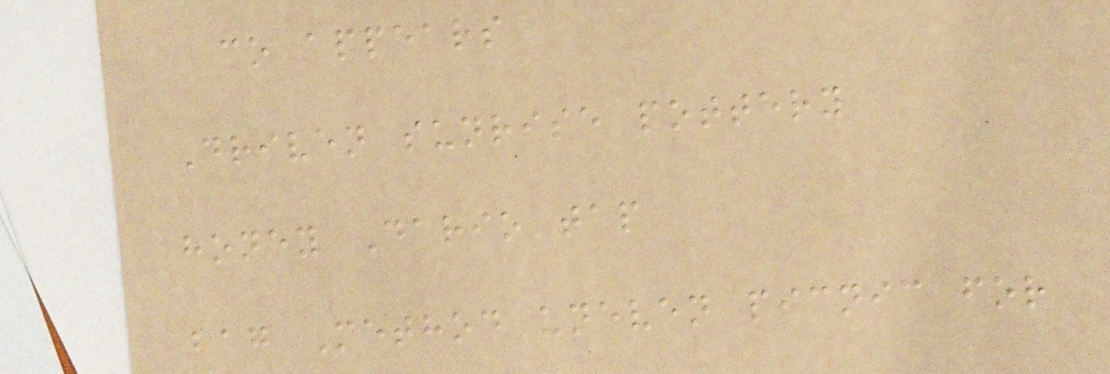co appears
Driven sunrise pottery
honey Dario tap
bag Method uneven picnic for
